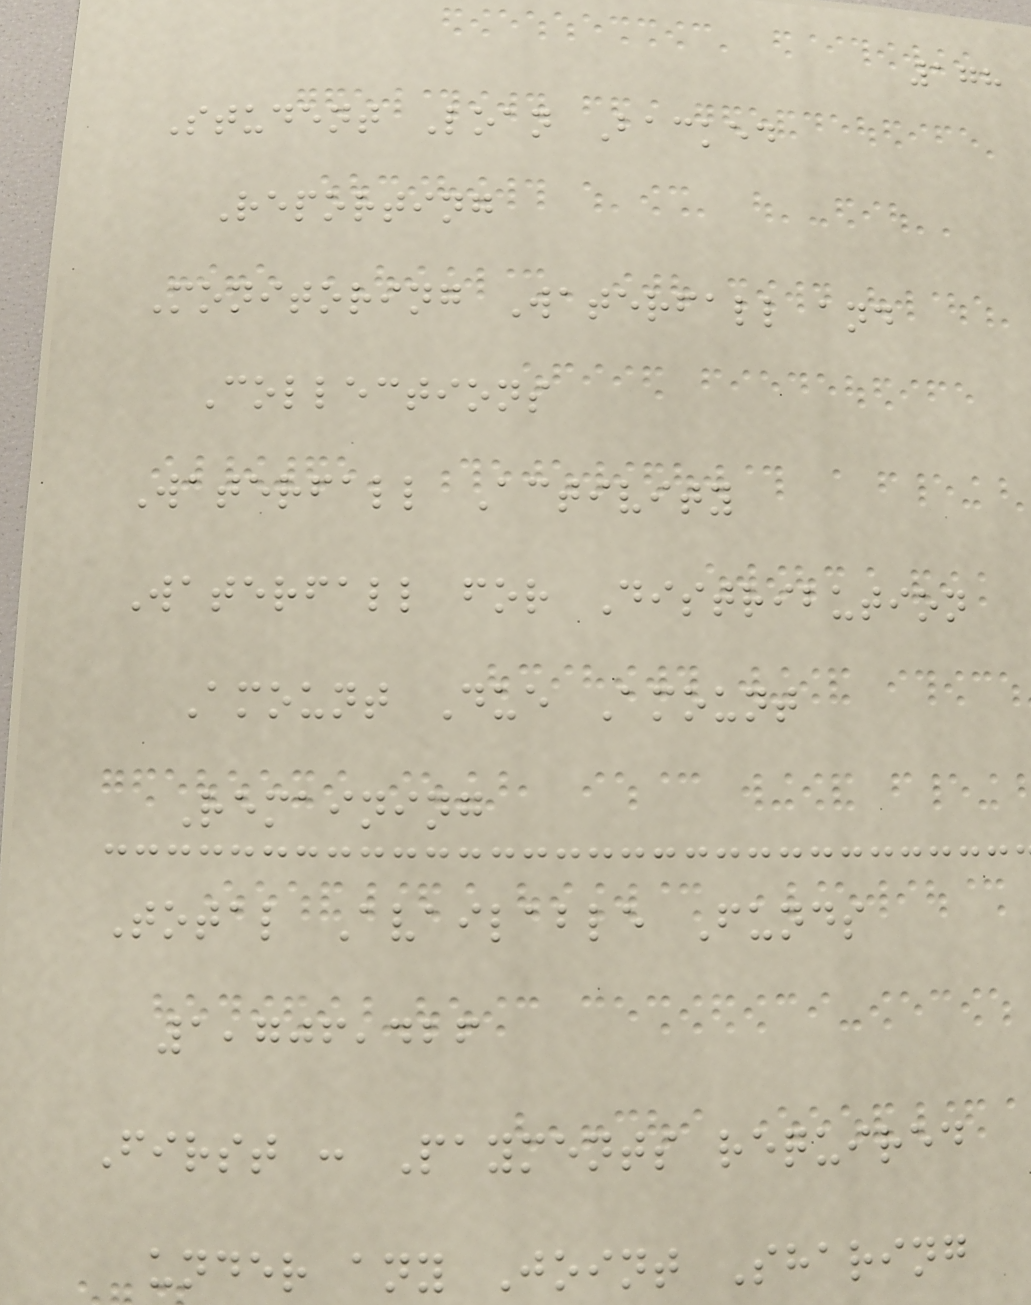178
Student Loan Backed
Reporting
Monitoring Waterfall and
Collections
Waterfall Activity
Waterfall for Distribution
Amount Due Amount
Remaining
Total Available Funds
1,706,426
First : Payments required
under any Joint Sharing
